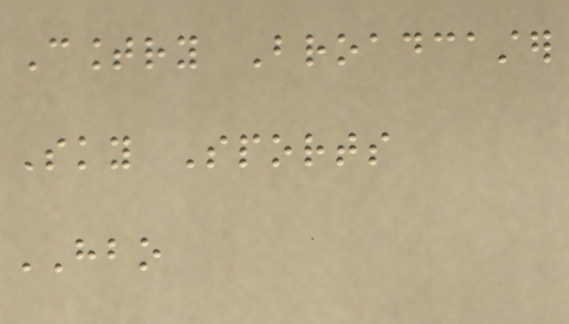Country Broadcaster
Sky Sports
HBO
